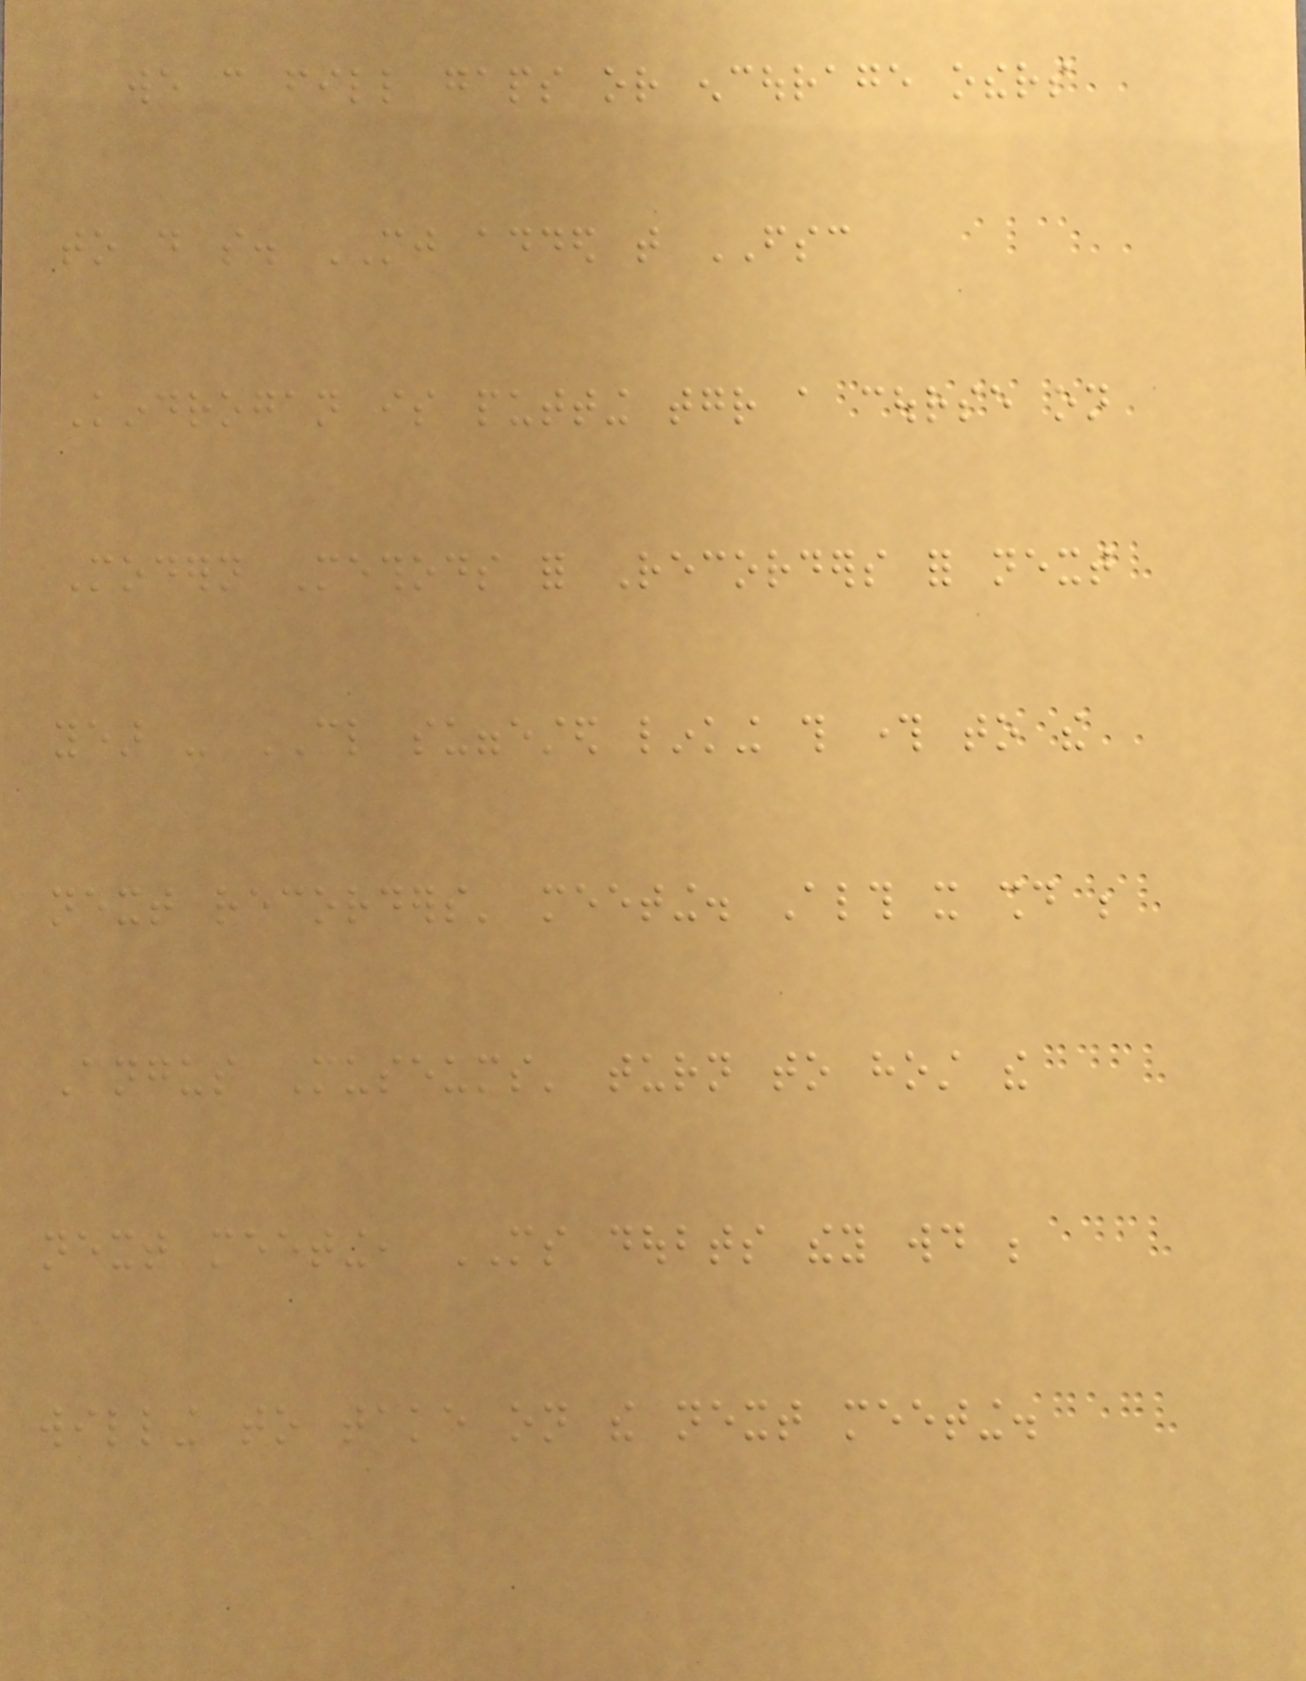we can fill gaps or encourage others
to do so. MJ added that FSC
Kindrogan is putting together a course on
Modern Methods for Recorders for next
year - CL suggested linking this through to the
next recorders' meeting. Although it should be
Angus Museums' turn to host the
next meeting, MS doubts they would be
willing to take on the next meeting.
